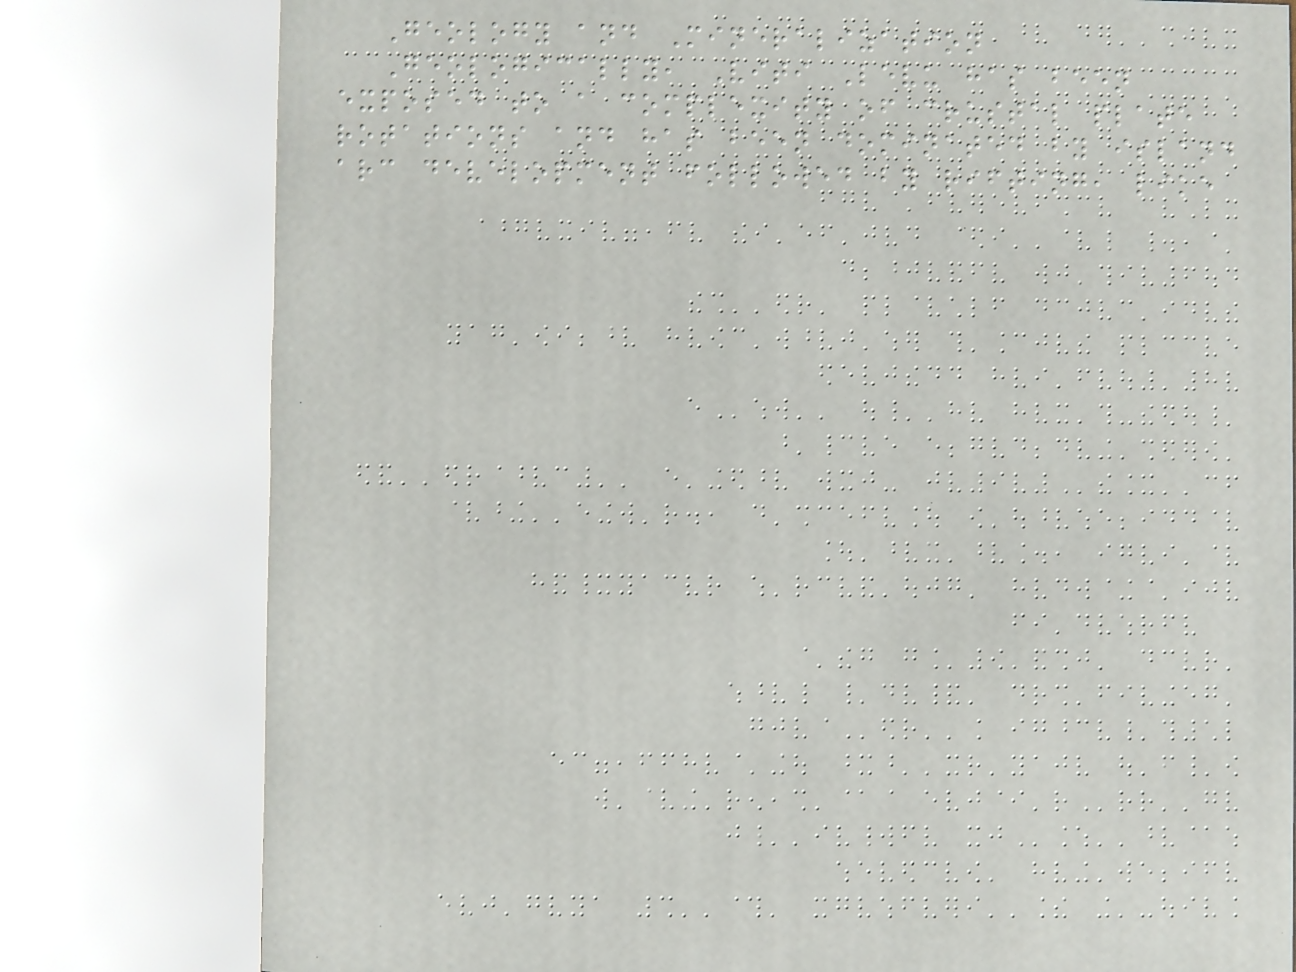Geology and Mineralization
Geologically, Viti Levu has been
exposed to a complexity of crustal plate
rotations and has been dominated by island
arc development followed by rifting, like
